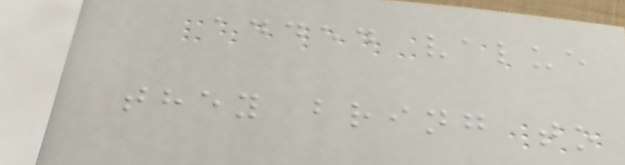added value
they bring to
